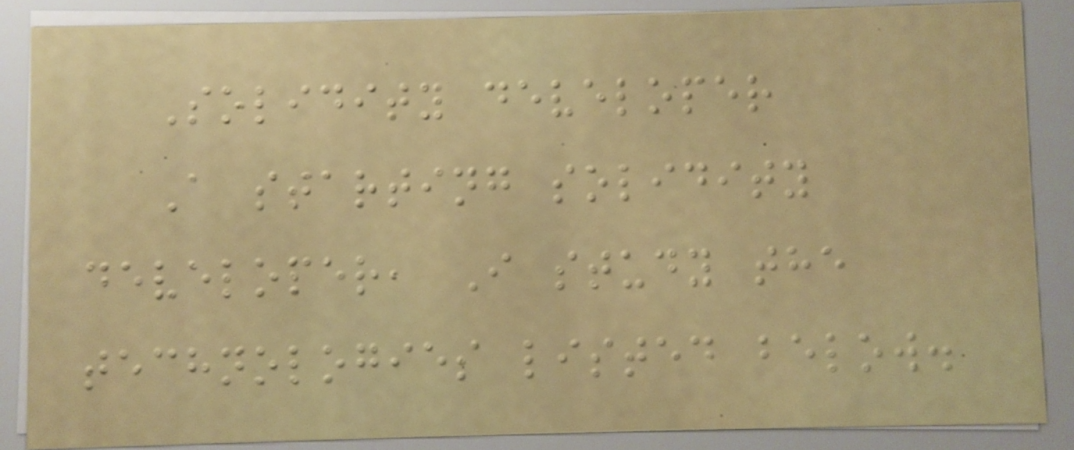Solidity developer
A starting solidity
developer, I study the
technologies listed below.
